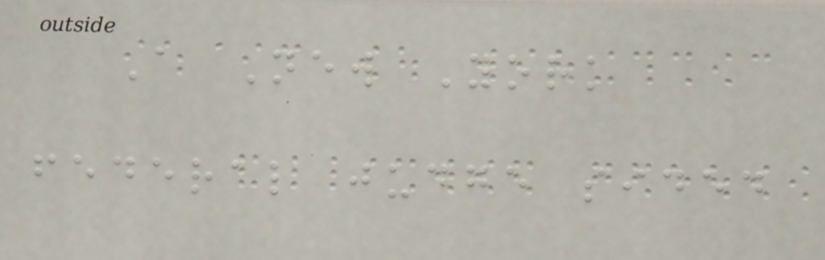A New York
federal judge sided
